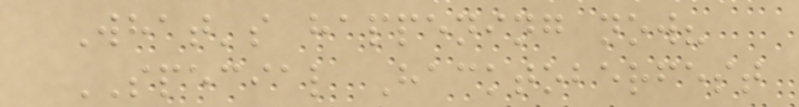What's happening now?
SPECIAL Hacktoberfest
